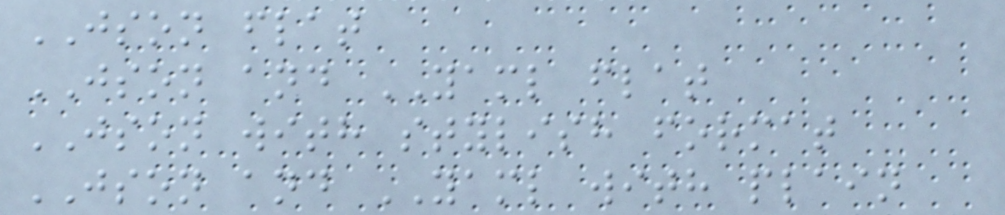JSON flat
JSON and YAML flat
JSON with stylish format
JSON and YAML with plain
